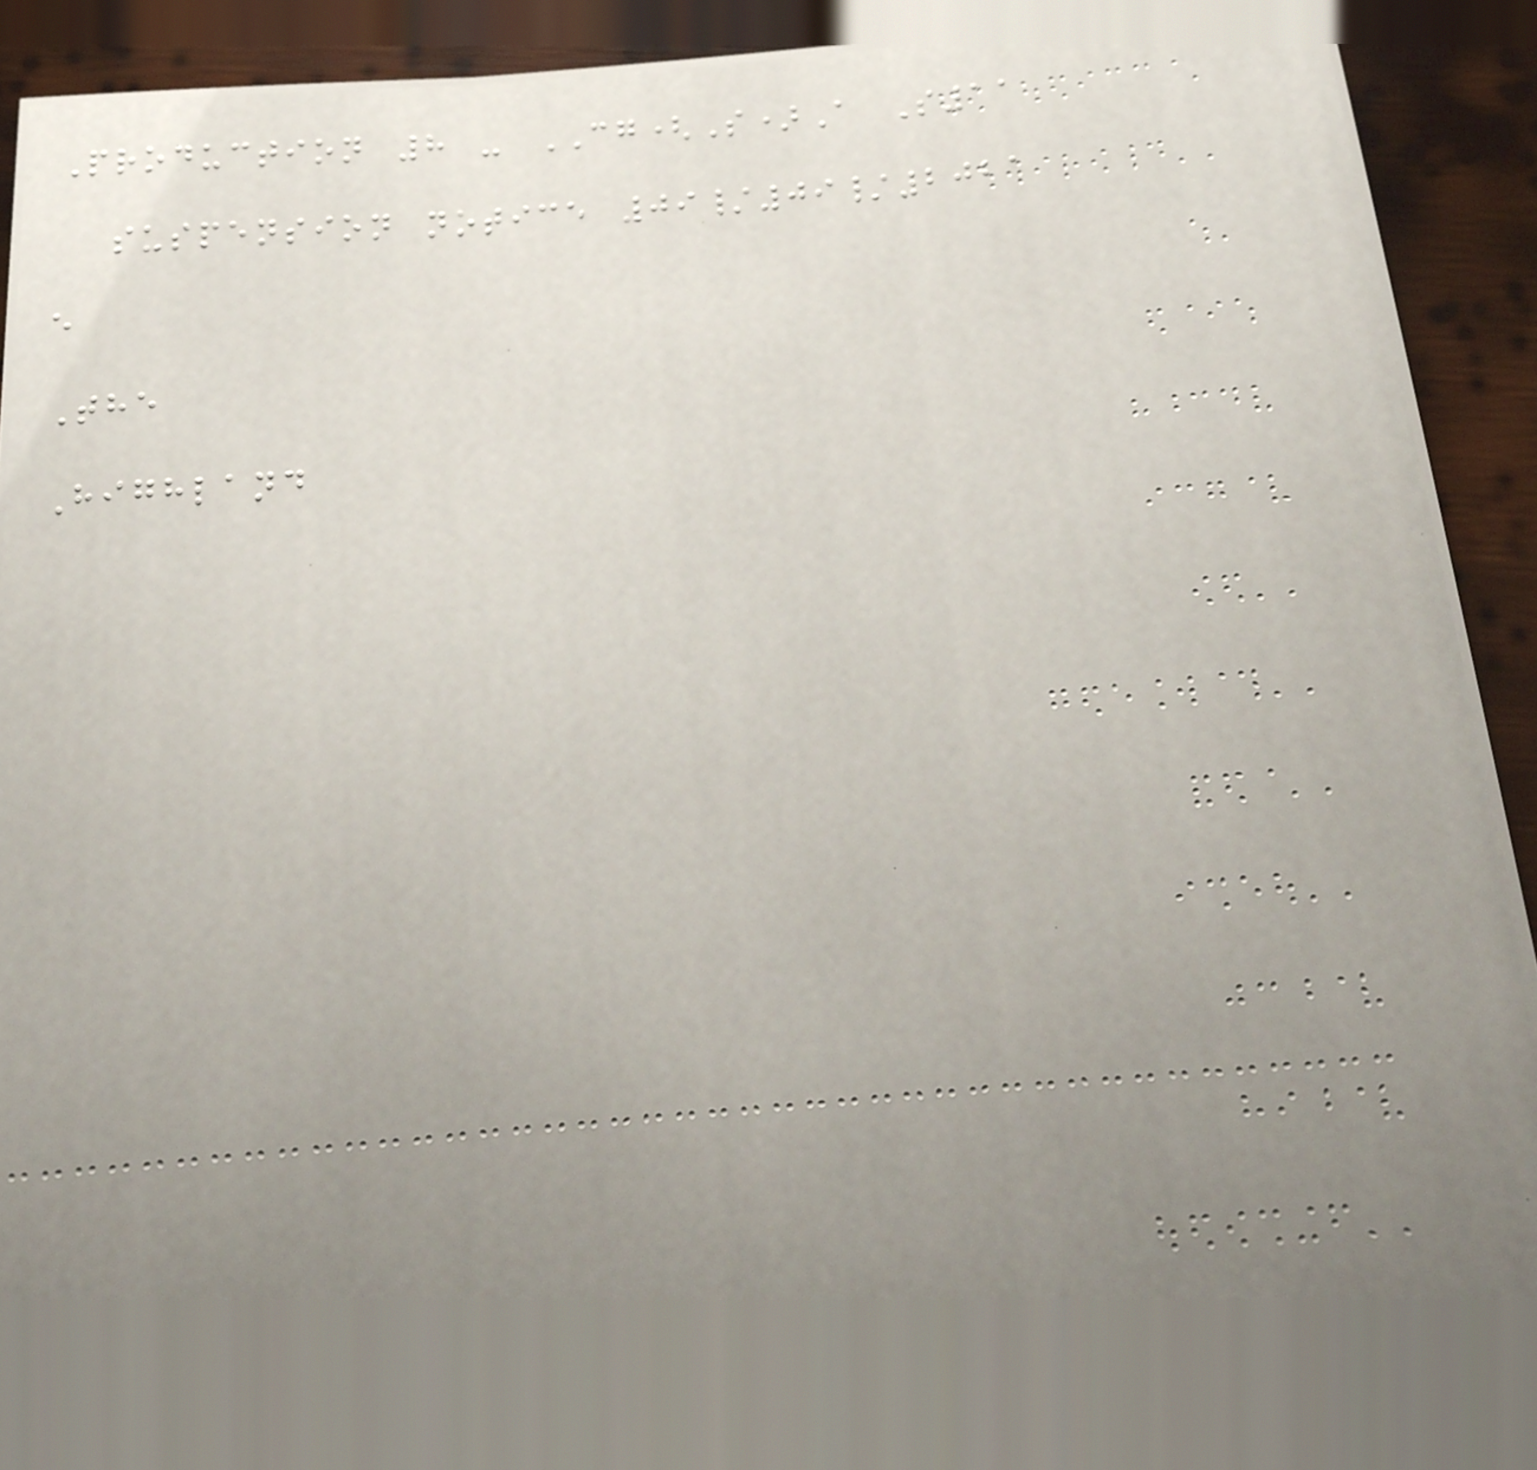Production 8 - CG(S)A S11
suspension notice 09/09/2021
e
The
Highland
